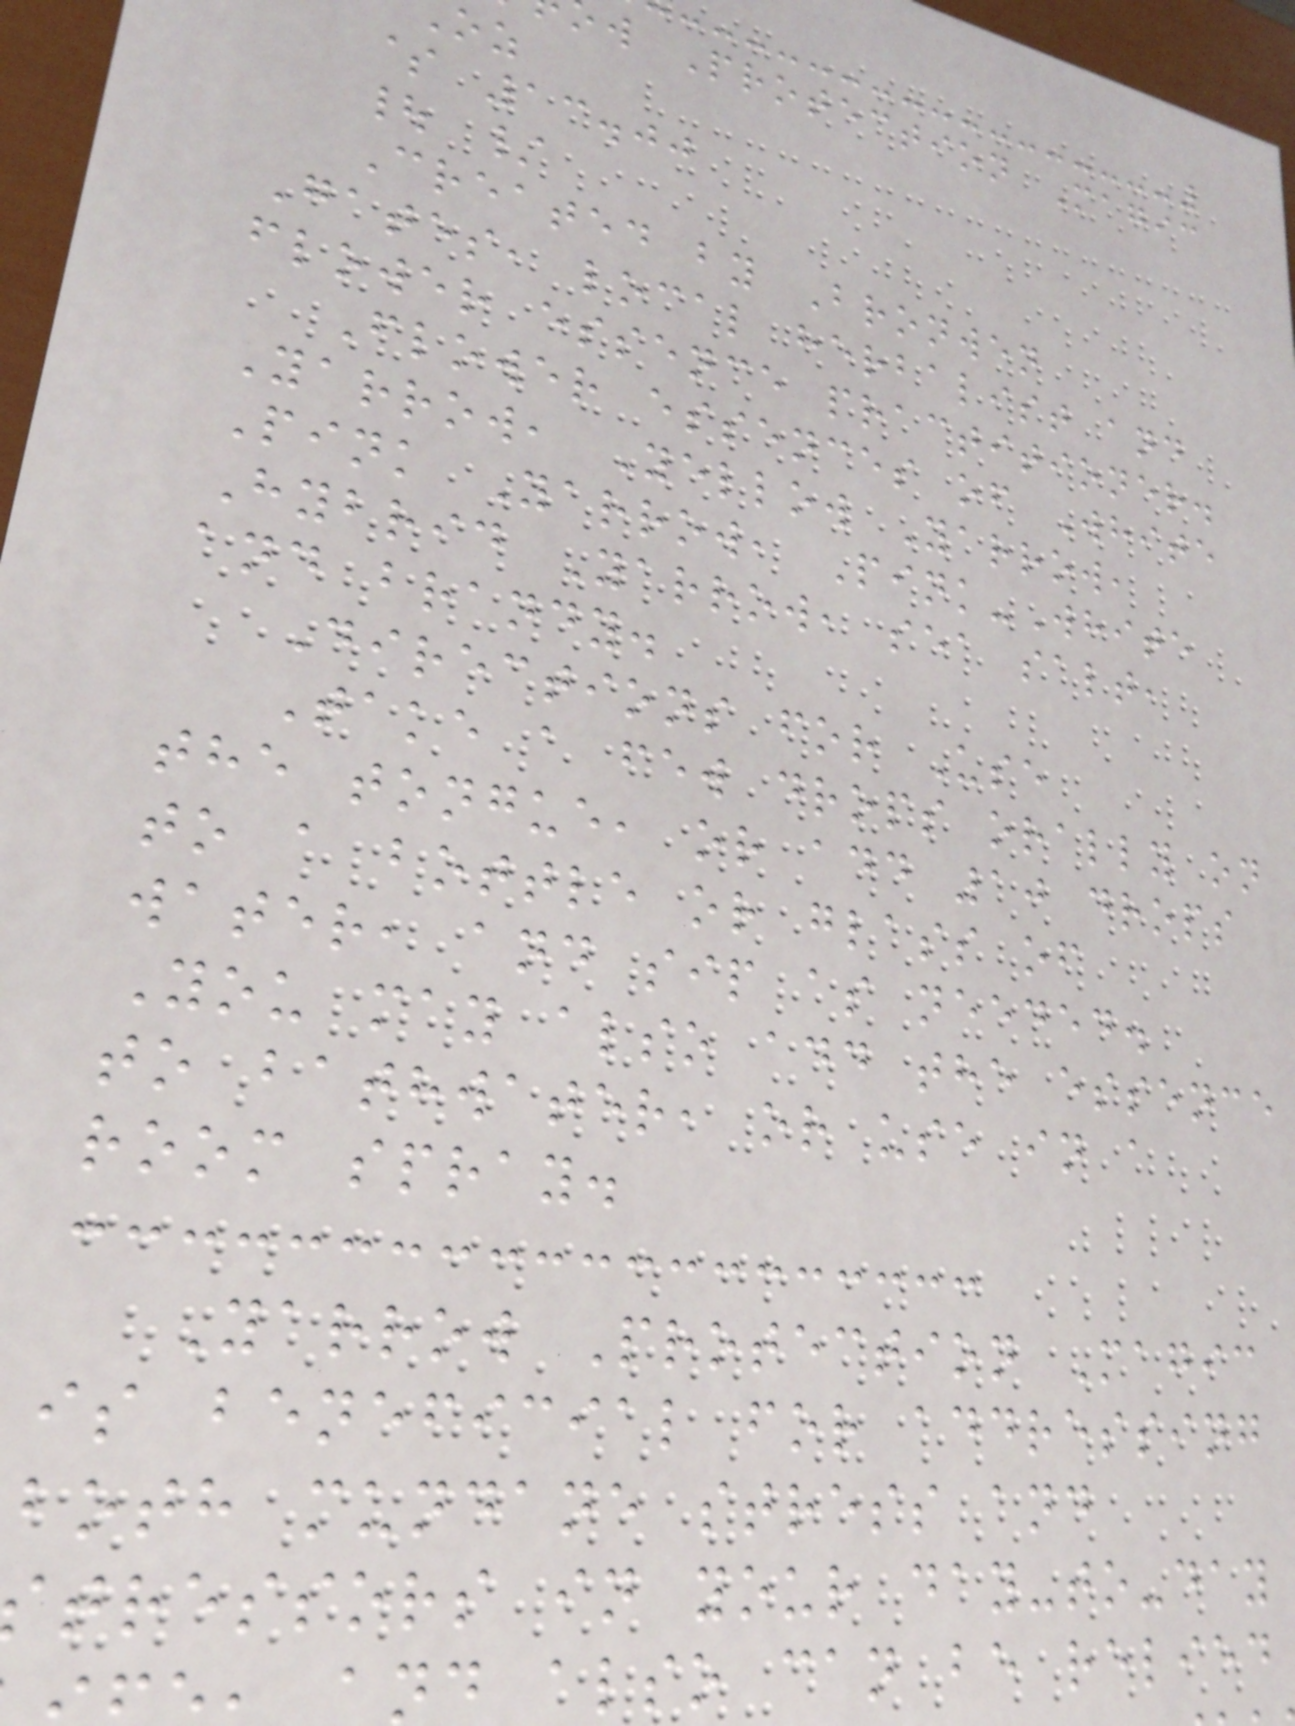w Protection Magic
$ 13.00
| /
Created by Bronwen
Gates, local herbalist and
flower essence practitioner.
Flower essences of White
Yarrow, Yellow Yarrow,
Pink Yarrow, Pink-White
Hybrid Yarrow, sea salt,
and brandy.
Directions for Use
Take a few drops orally on
the tongue, or add 10 drops
to a bottle or glass of
water, and sip as needed.
You may also add the essence
to bathwater, or use in a
room spray.
Yarrow Protection Magic
is beneficial for addressing
both mundane stress and
tressors in your day-to-day
nd also can be relied
